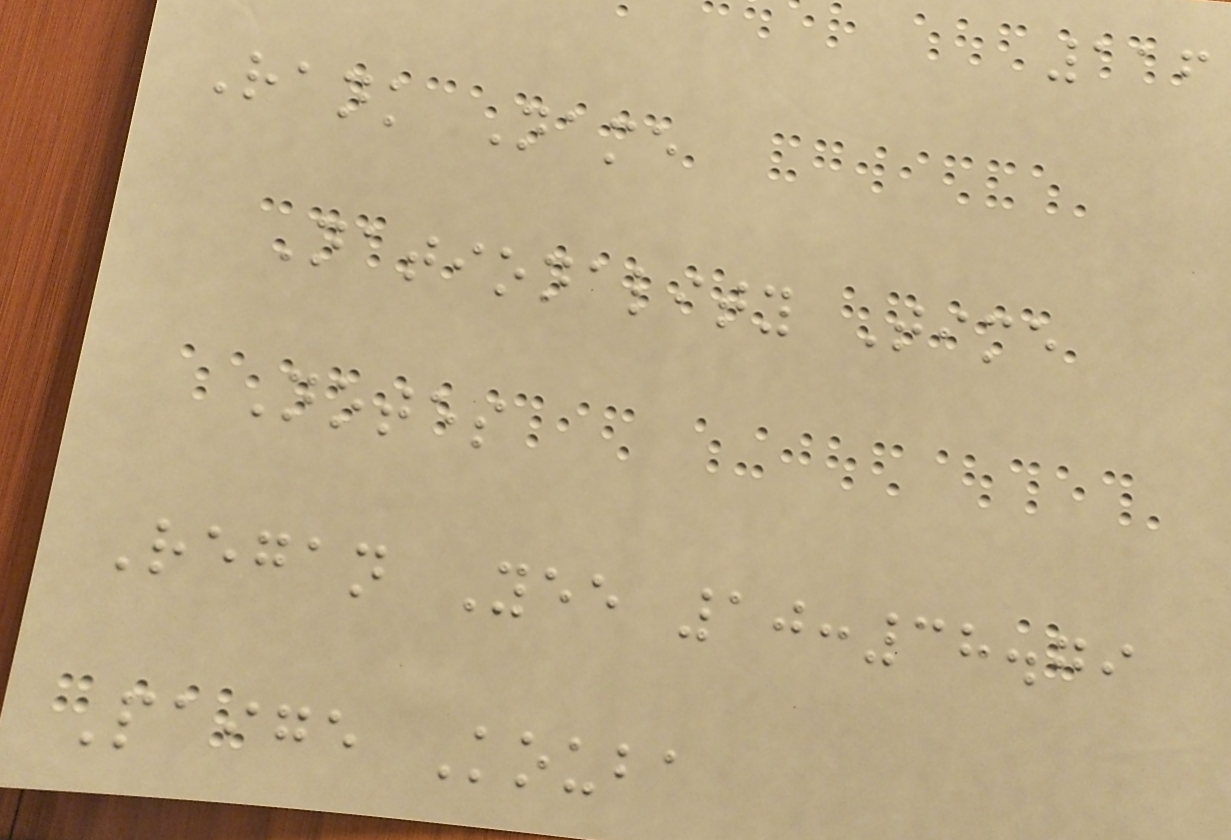116
Rank Name
Nationality Time
Notes
Regan Yee 10:38.79
Paige Kouba
